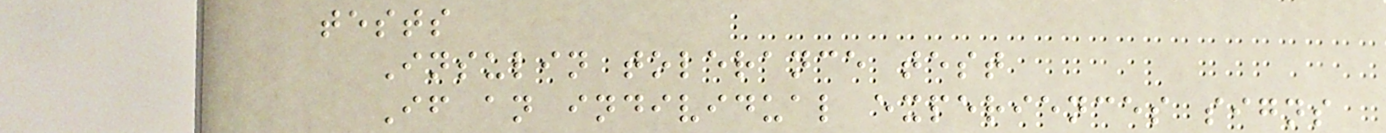tests
Insulin tolerance test
If an individual experiences signs
